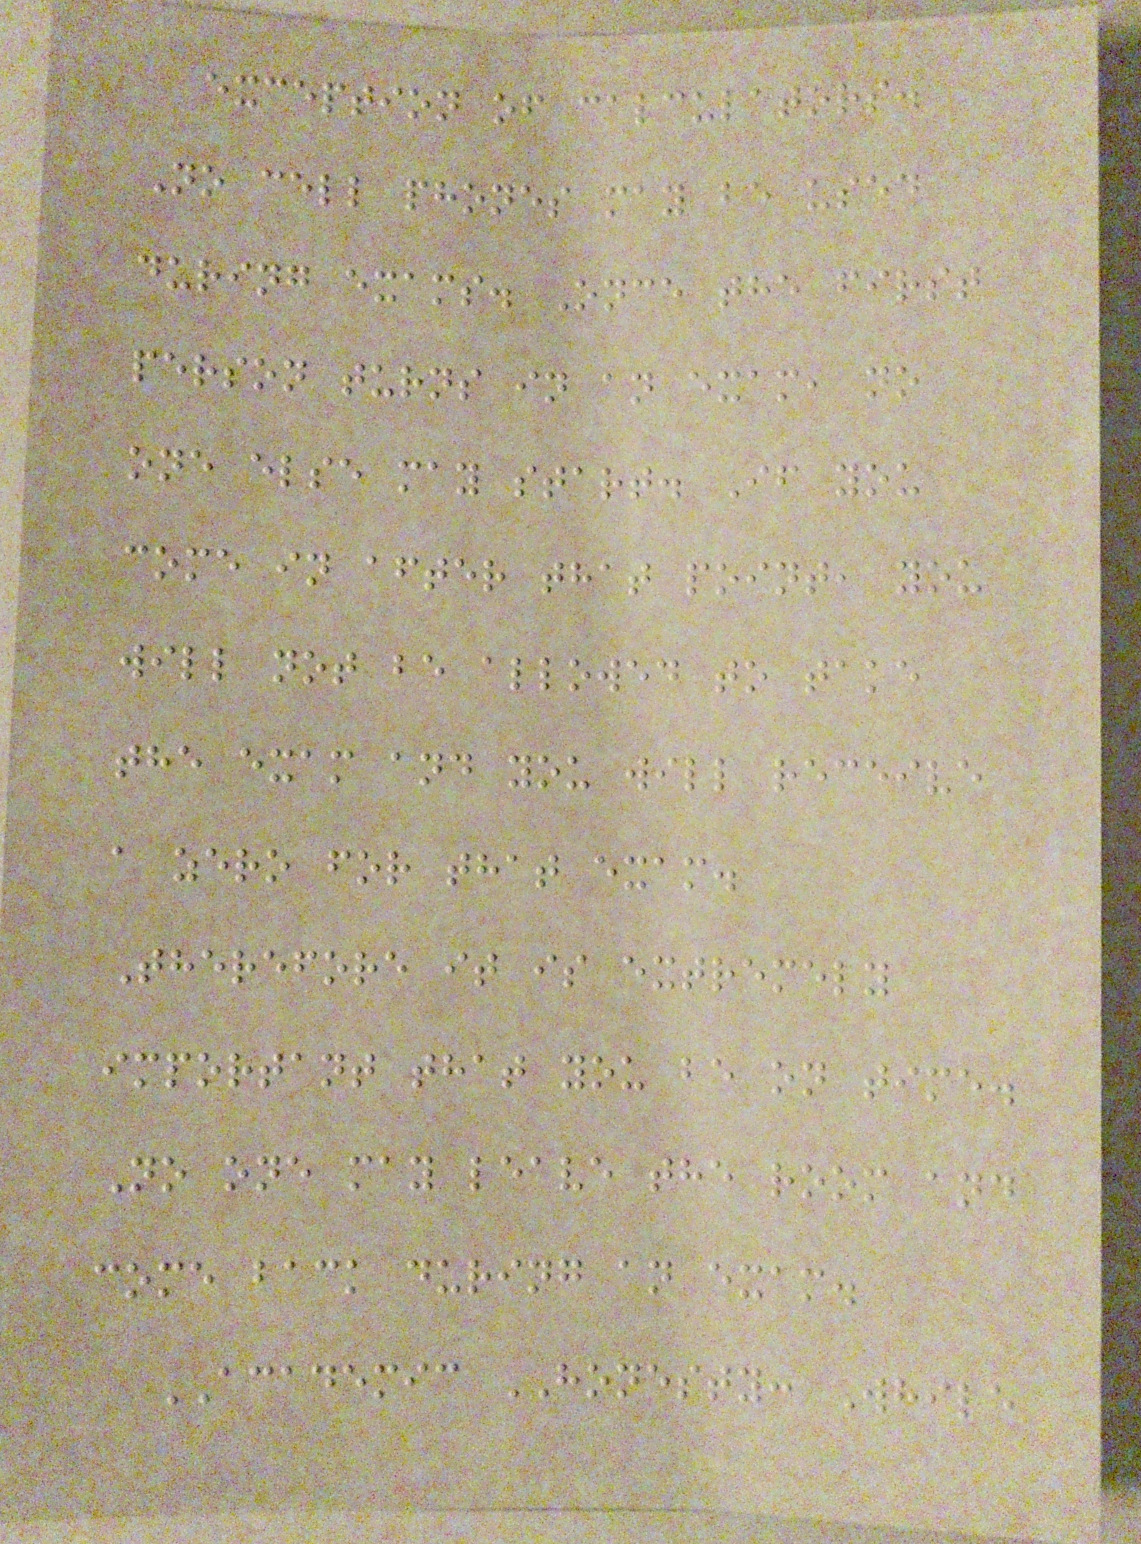exception of calculators.
No cell phones may be used
during exams. Once the first
person turns in an exam, no
one else may start. If you
come in after that point, you
will not be allowed to take
the exam and you will receive
a zero for that exam.
Therefore it is extremely
important that you be on time.
No one may leave the room and
come back during an exam.
ACADEMIC HONESTY: While
